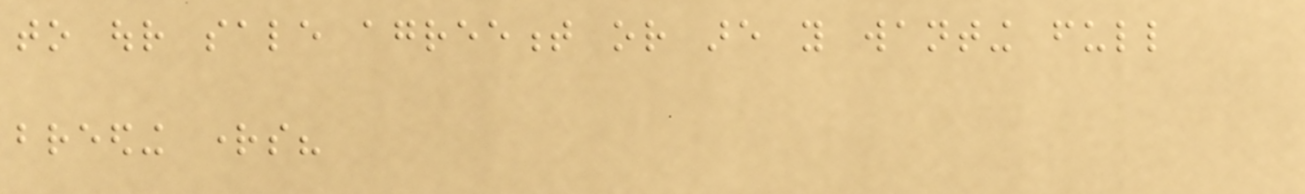to our sale agreement or are you wanting full
breeding rights?
